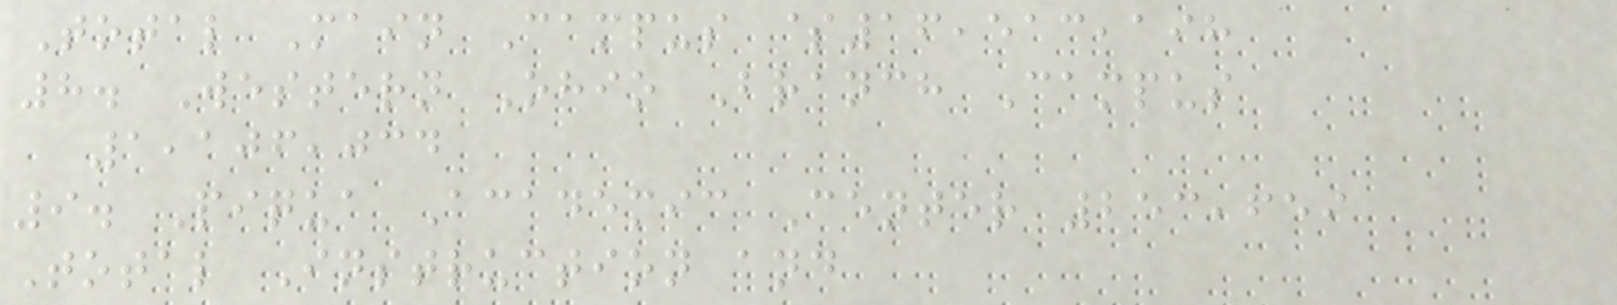Total Main Campus $16,513,198
8. Western Ohio Branch Campus
1,106,034
9. Piqua Academic Center 253,659
Total Instruction and
